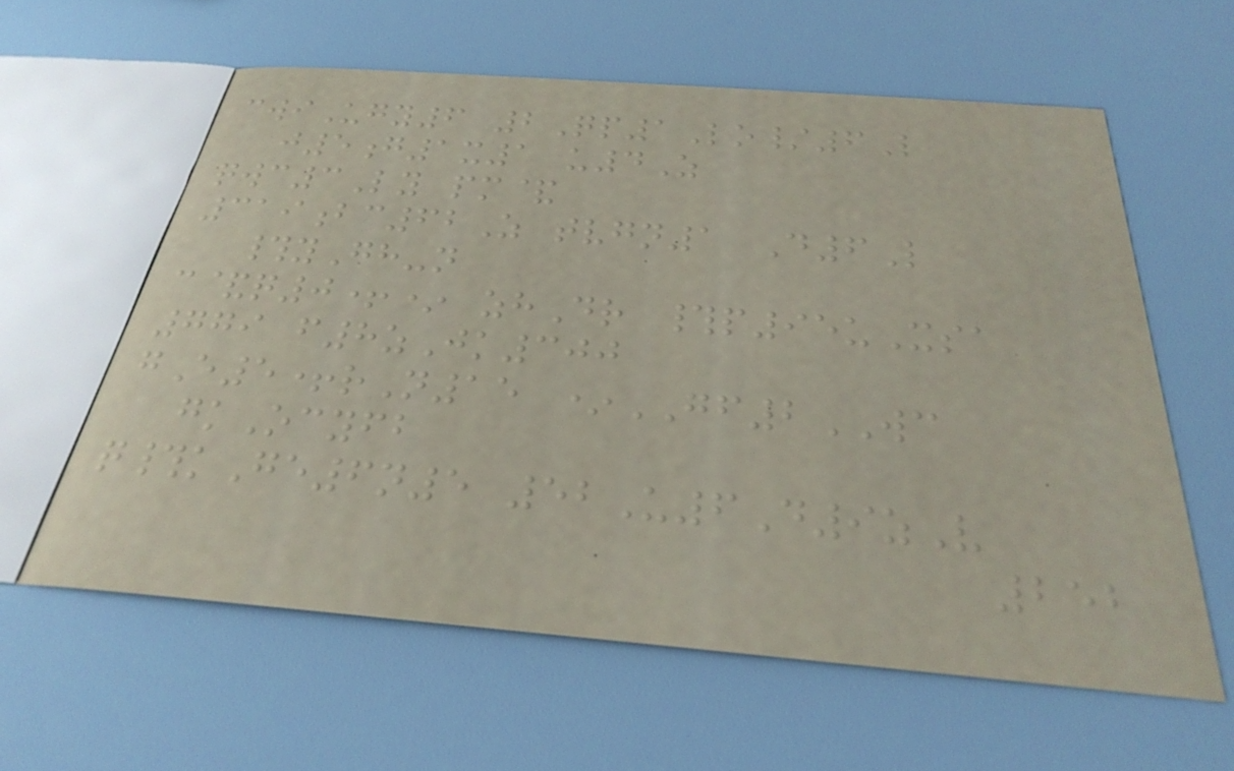cwiUgy6 2Qp1Lo/6L
j5g1x1 u4Z
qwc3Ly pm&
319bc62Z tvgn1 D6L
#yGh-n
c&q0+* zhDr #p95uXsa
779 f8zJk300
gE5+rN15 *GF2WC
gkOcyfb
q#kGe6n5 52U6D9zV
252
